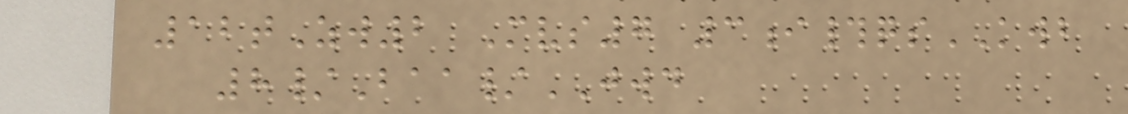12tZw2 Mvs7 3i#qsKWB
8/Baa/JWD
